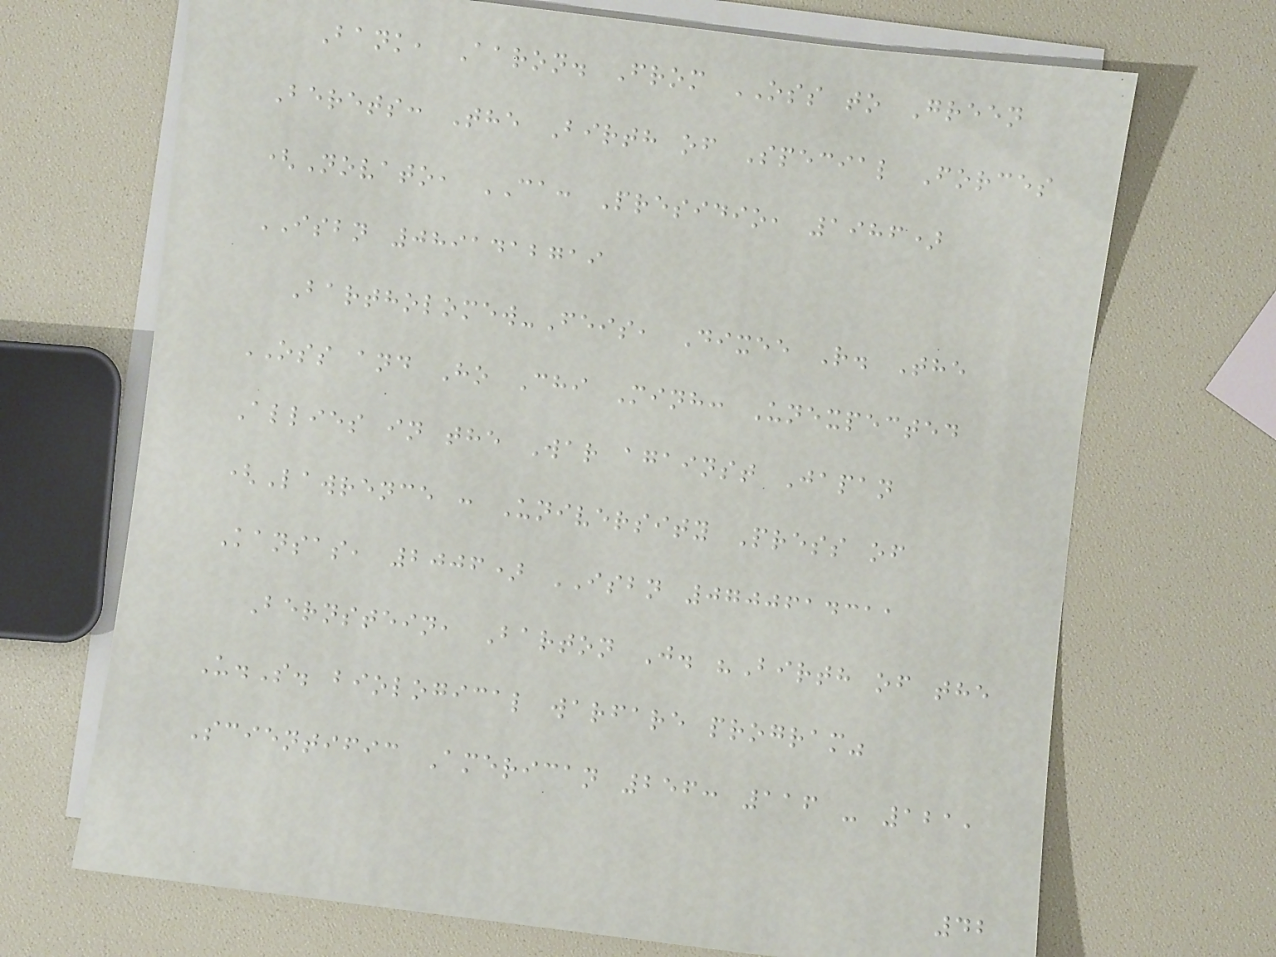Bank, Aaron. From OSS to Green
Berets: The Birth of Special Forces
(Novato, CA: Presidio, 1986)
ISBN 0891412719
Bartholomew-Feis, Dixee R. The
OSS and Ho Chi Minh: Unexpected
Allies in the War against Japan
(Lawrence : University Press of
Kansas, 2006) ISBN 0700614311
Bernstein, Barton J. "Birth of the
U.S. biological warfare program"
Scientific American 256: 116 - 121,
42
